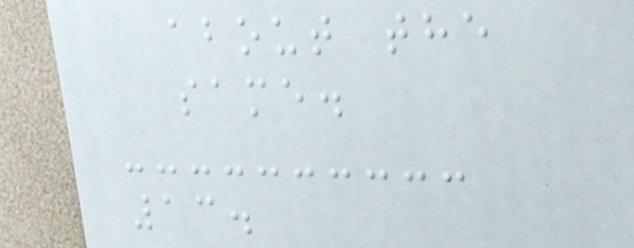about the
same.
13.
